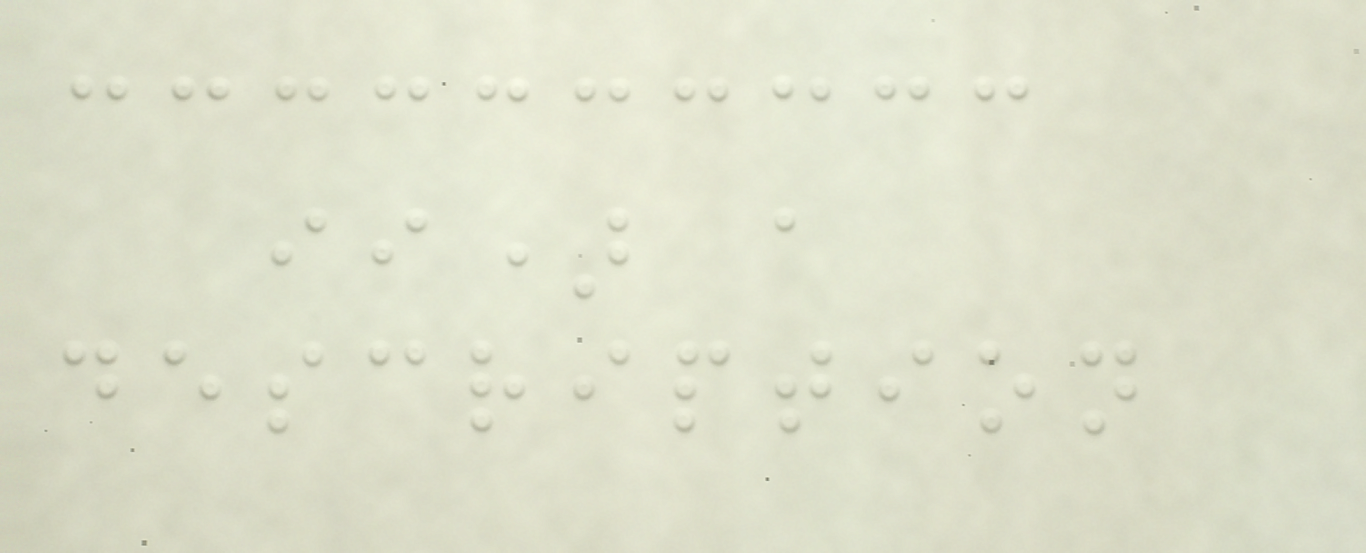ii) a
description
